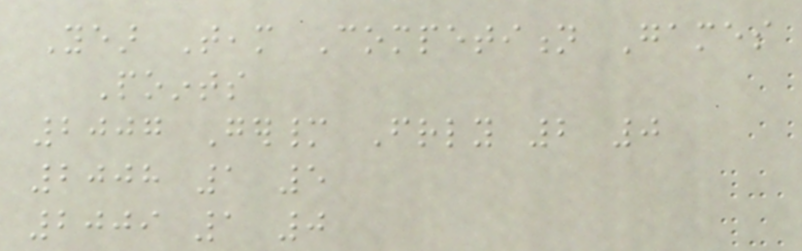Year Team Competition Games
Points
2007 Germany Friendly 2 0
2008 1 5
2009 1 0
